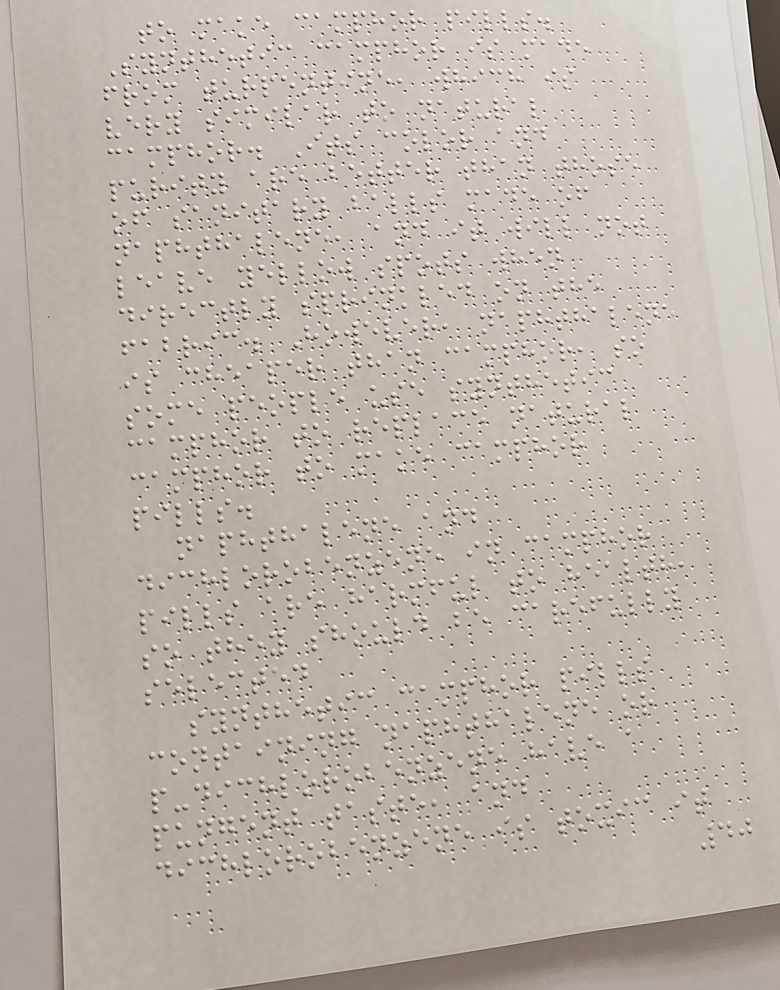to make camphor pills.
Synthetic camphor is made
from turpentine, which is
very similar to natural
camphor. Its color and
purity are better than those
of sanitary balls made of
naphthalene, and it will not
leave yellow spots when
directly sprinkled on the
fabric. However, naphthalene
is cheaper than camphor, so
some people use synthetic
camphor to replace natural
camphor to make camphor
pills.
naphthalene and
dichlorobenzene in camphor
pills are harmful to health,
so they should be carefully
selected
synthetic camphor pills
containing naphthalene or
p-dichlorobenzene have a
pungent taste, and
dichlorobenzene is toxic it
40
